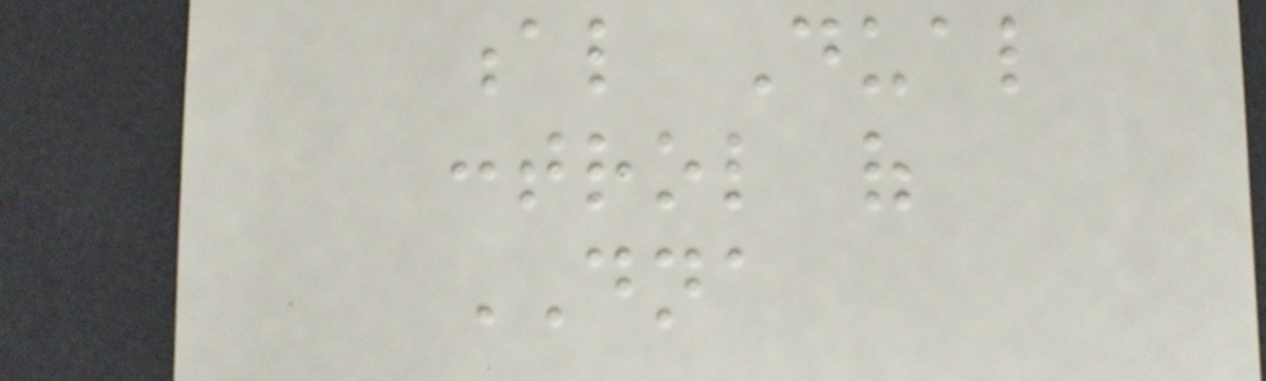al Dual
control of
DNA
